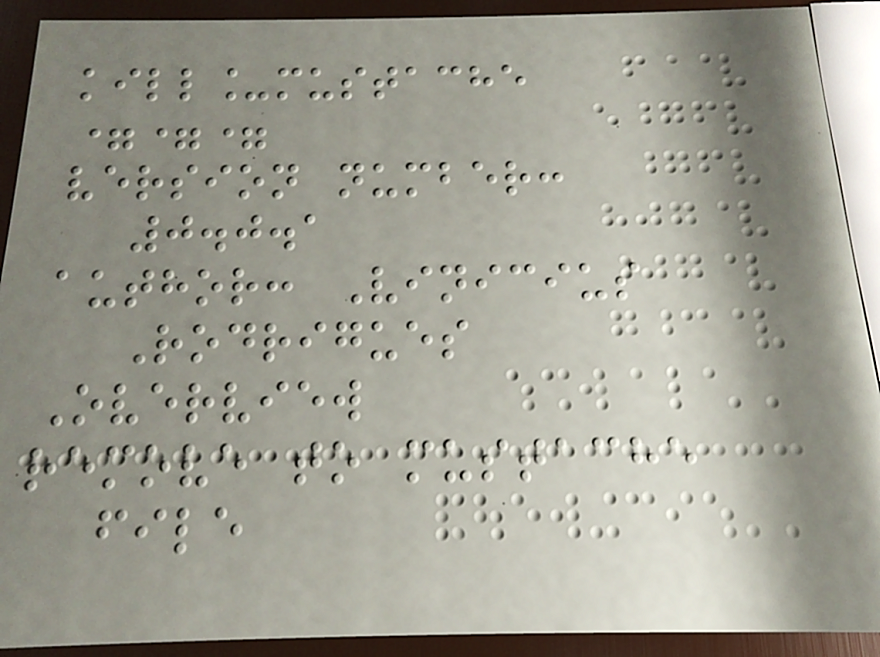kill_mustache
===
version number:
0.0.1
author: Vinicius
Rodrigues
Overview
remove to mustache
file
